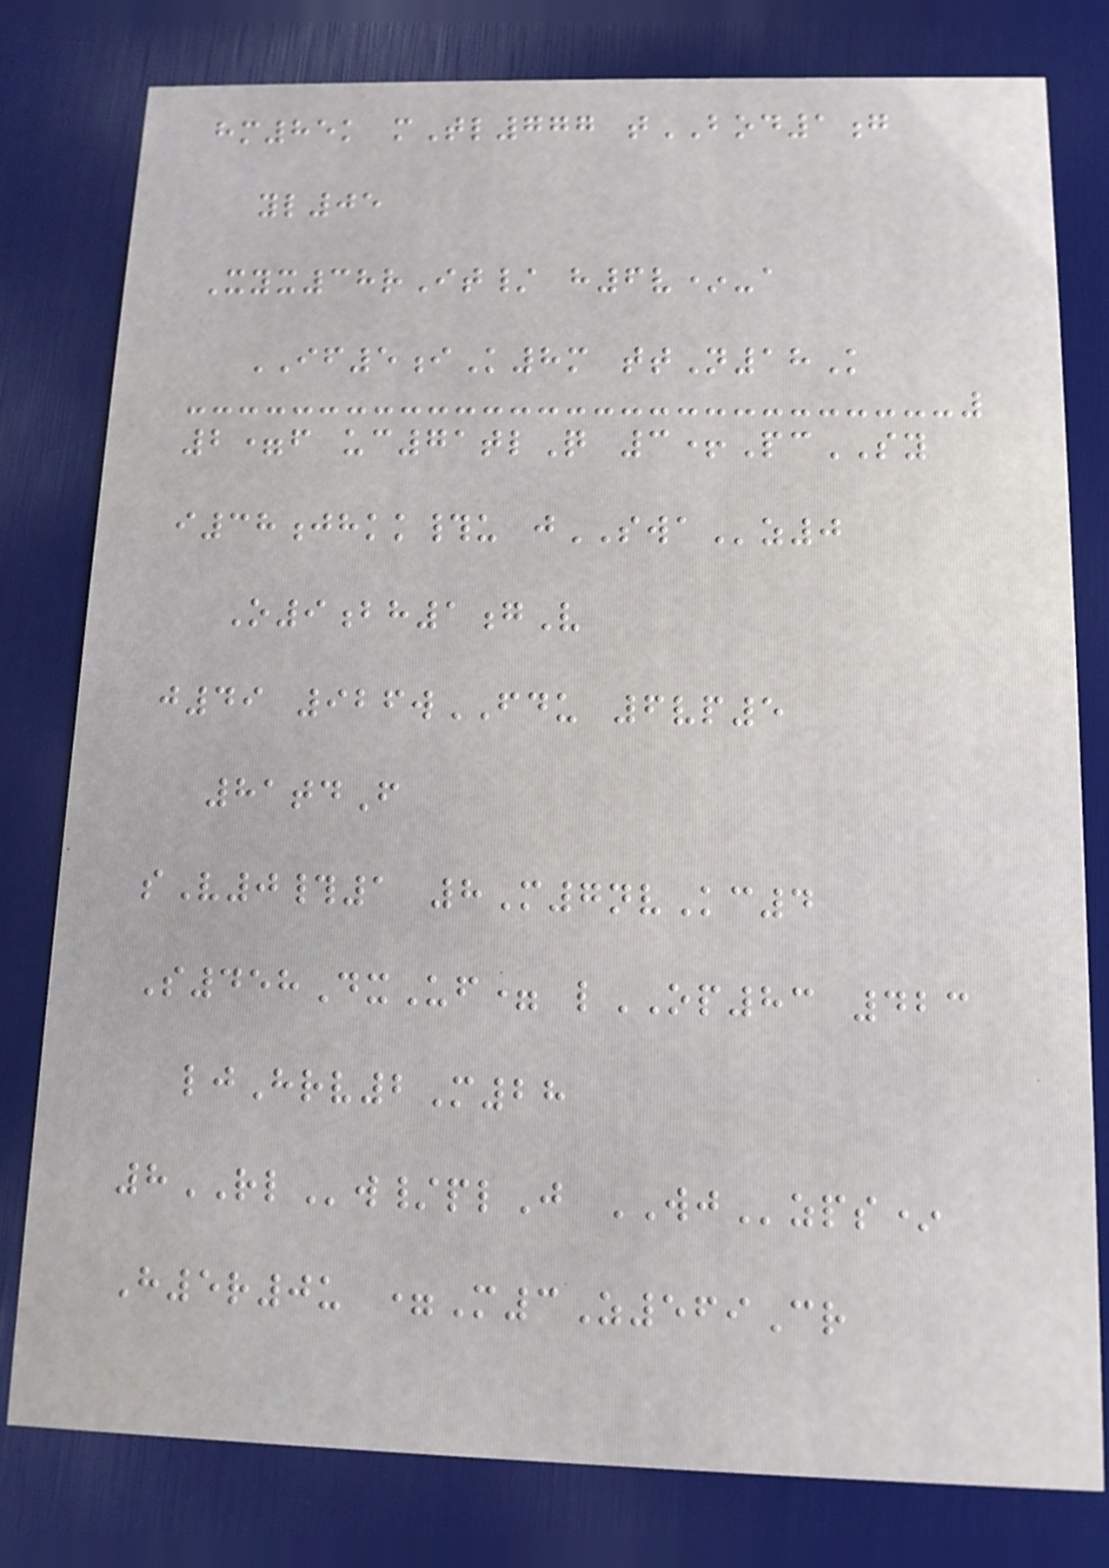hm85k mTl777 tBOD1g
yl05
Xyx38rIt/ h6v*-a
IF5iK8m ttN18K
2=f uc71tlQ 3+PcSY
i38jhkk#u jSWAz0
O9bh1gV
j49 926wFDU 6vp5
81tdF
sV0#1 8M7nvKc4
S458DxUf= lOP83 423
ljHrv2M28
8RLw/plJ WJzps*
H5r0u =M3Z569Cr
